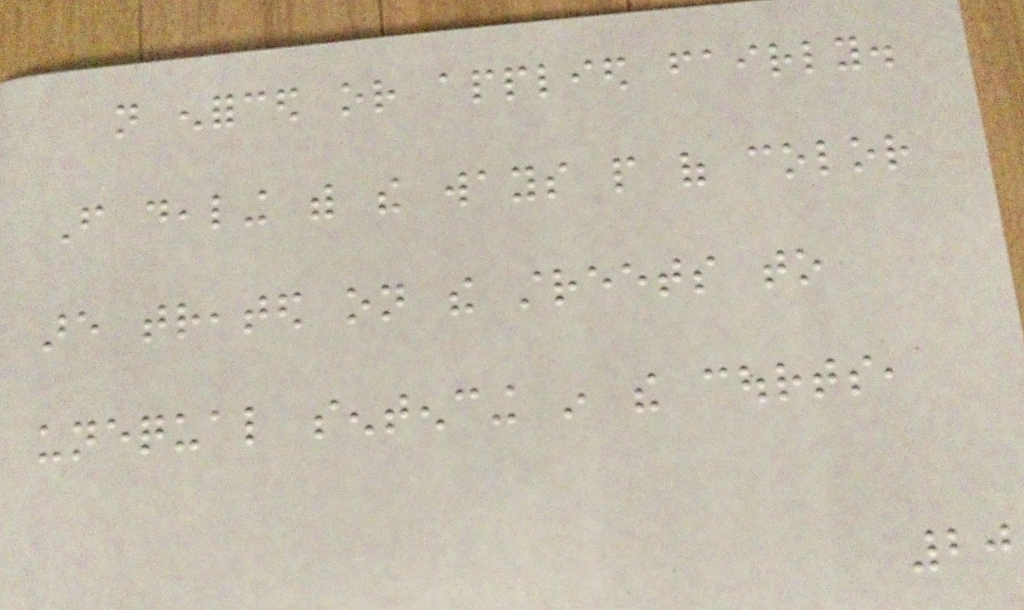not enforced or applied fairly.
From dealing with the ways people of color
are treated on the streets to
unequal sentencing in the courts,
20
